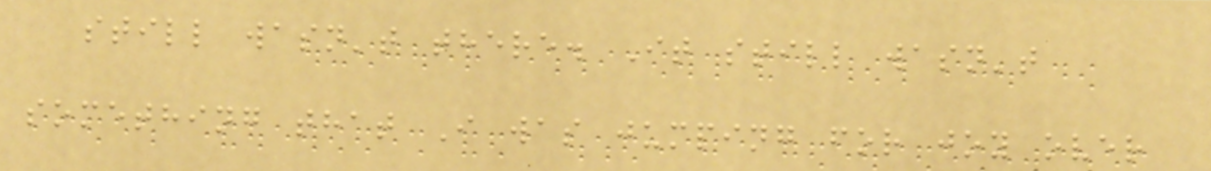still wasn't there. It still wasn't
something that I was jumping for joy over
